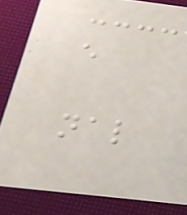e
nal
